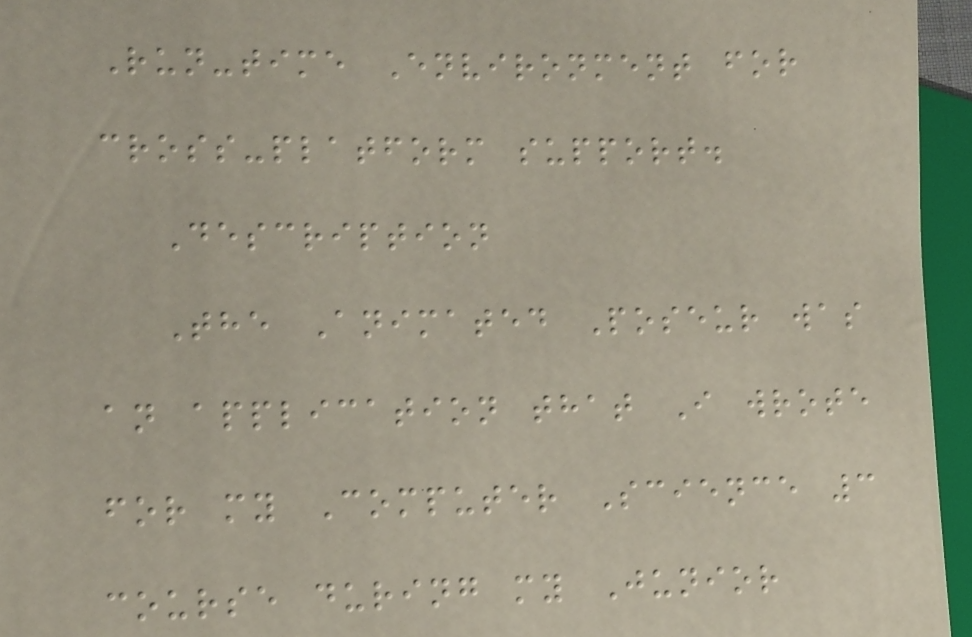Run-time Environment for
cross-platform support.
Description
The Animated Poseur was
an application that I wrote
for my Computer Science 3
course during my Junior
